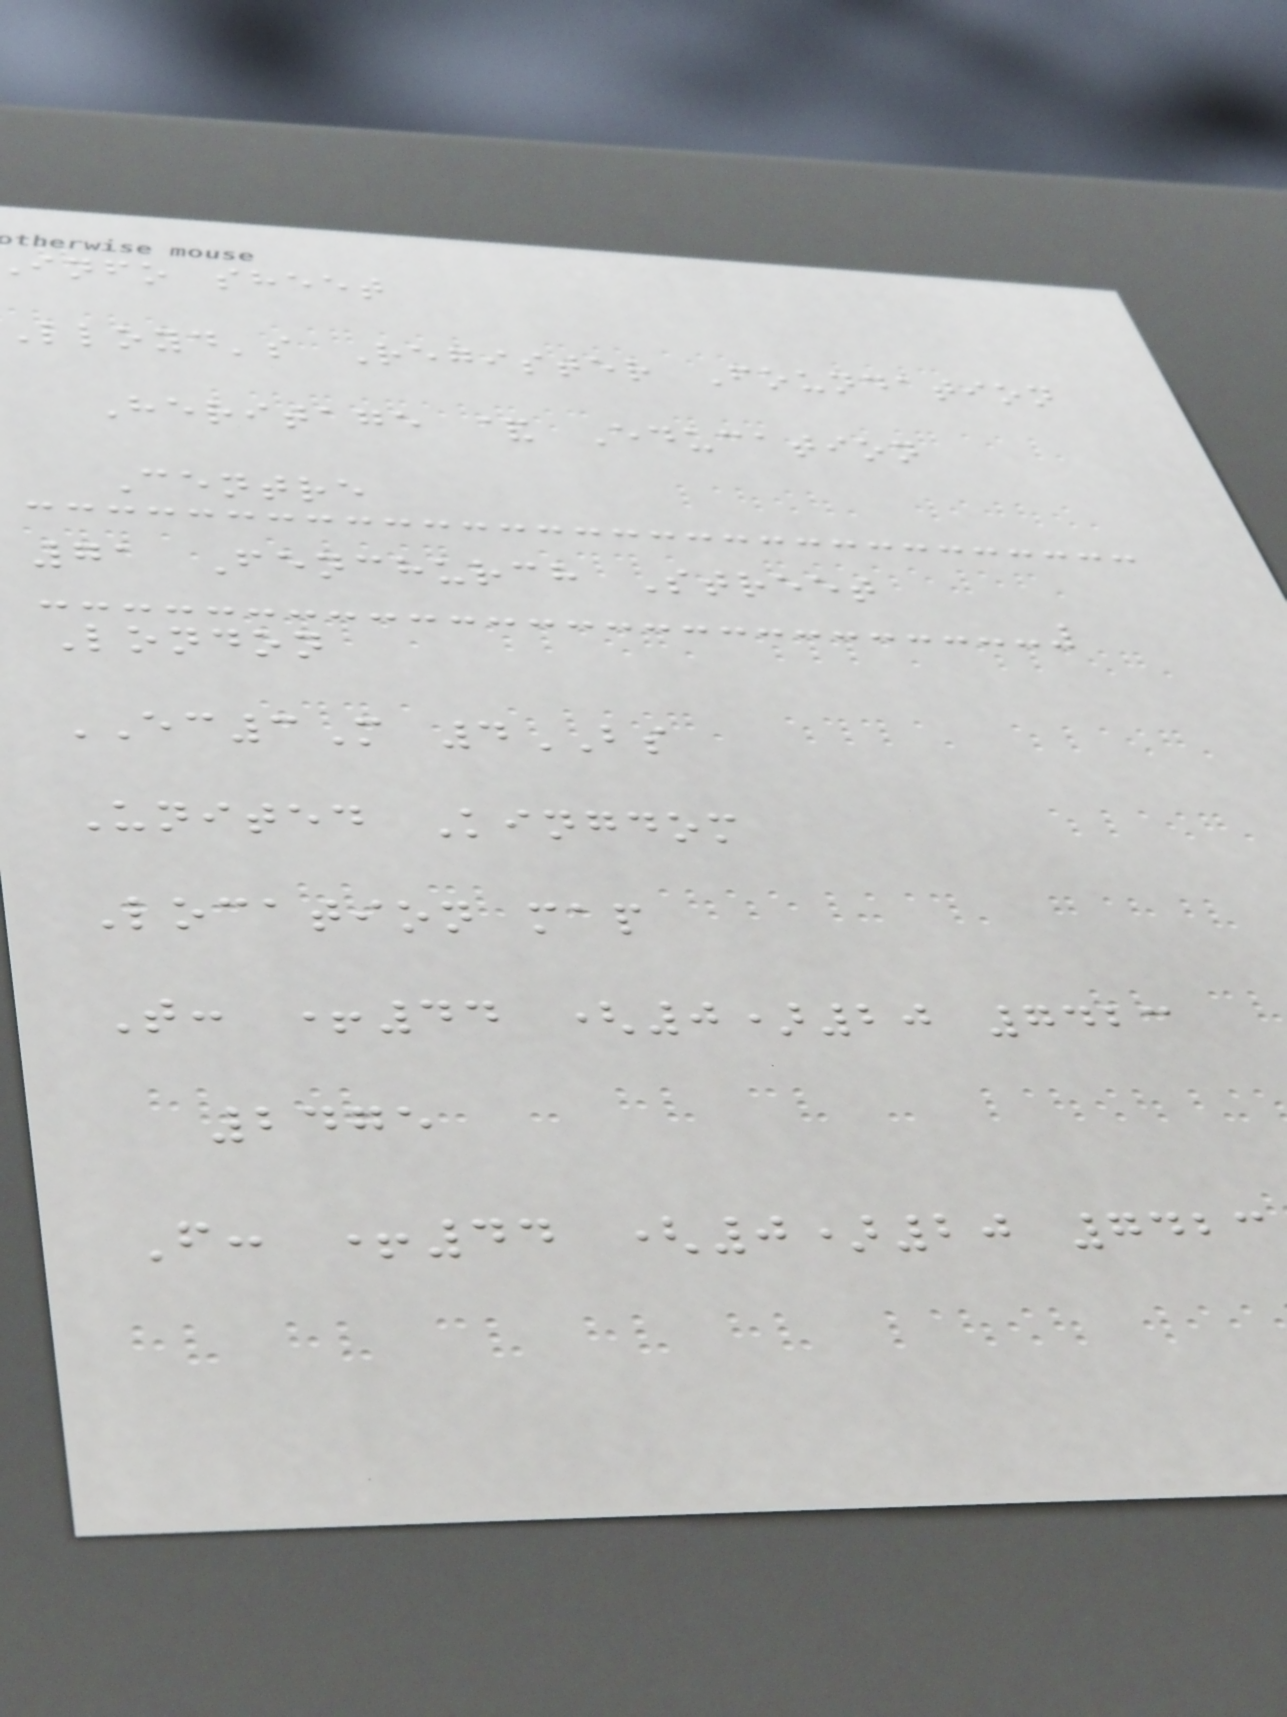info sheet
Lloyd's Register Foundation
Heritage & Education
Centre
71 Fenchurch Street
London
EC3M 4BS
United Kingdom
Location map
T: +44 (0)20 7423
2475
F: +44 (0)20 7423
